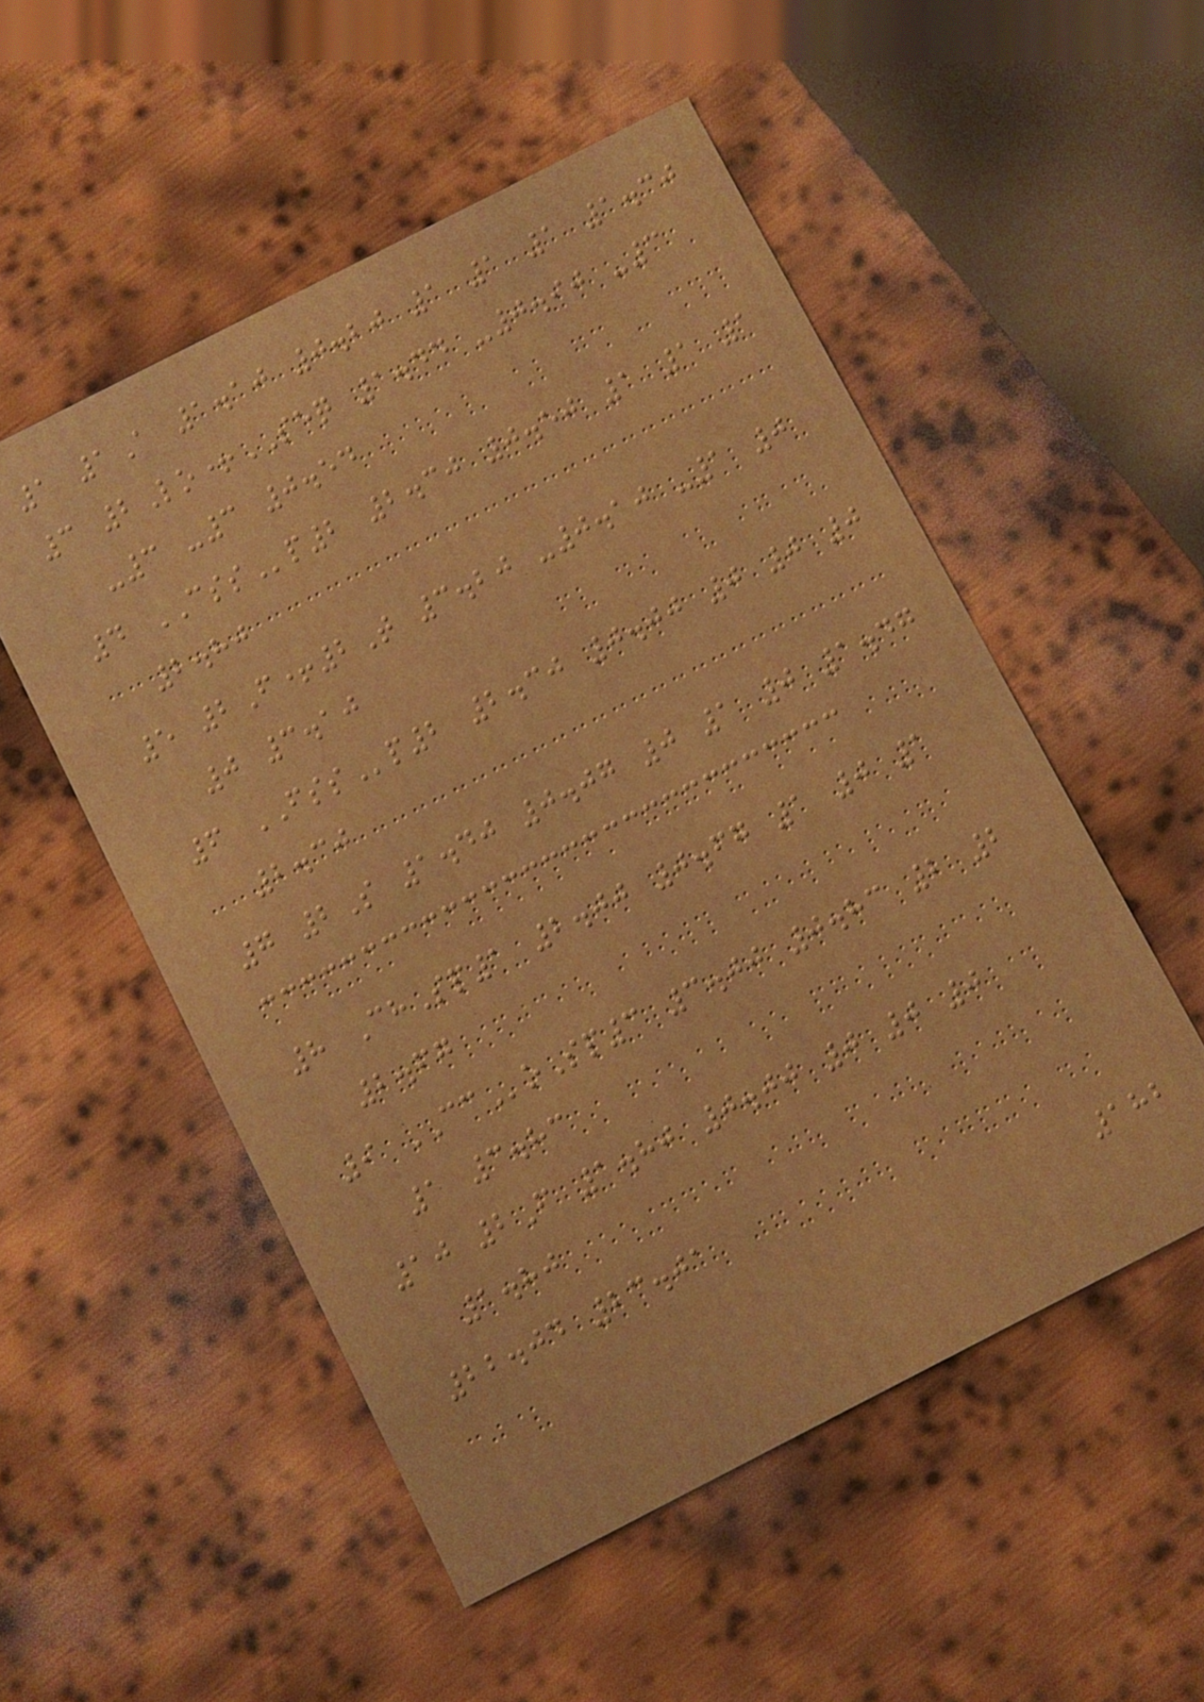1 1A 1.10 0.20 1 1 1 1.30
3 2Lo+SEQ 1.44 -0.90 -3
-3 -3 0.54
4 CSSp2 2.30 0.50 1 1 1
2.80
5 2F+2T 3.20 -0.10 -1 0
0 3.10
6 FSSp2 2.30 0.00 0 0 0
2.30
7 2S 1.40 0.07 0 1 0 1.47
8 ChSp1 2.00 0.67 1 0 1
2.67
9 CCoSp3 3.00 0.83 2 2
1 3.83
10 2F 1.80 0.00 0 0 0
1.80
22.04 23.01
182
